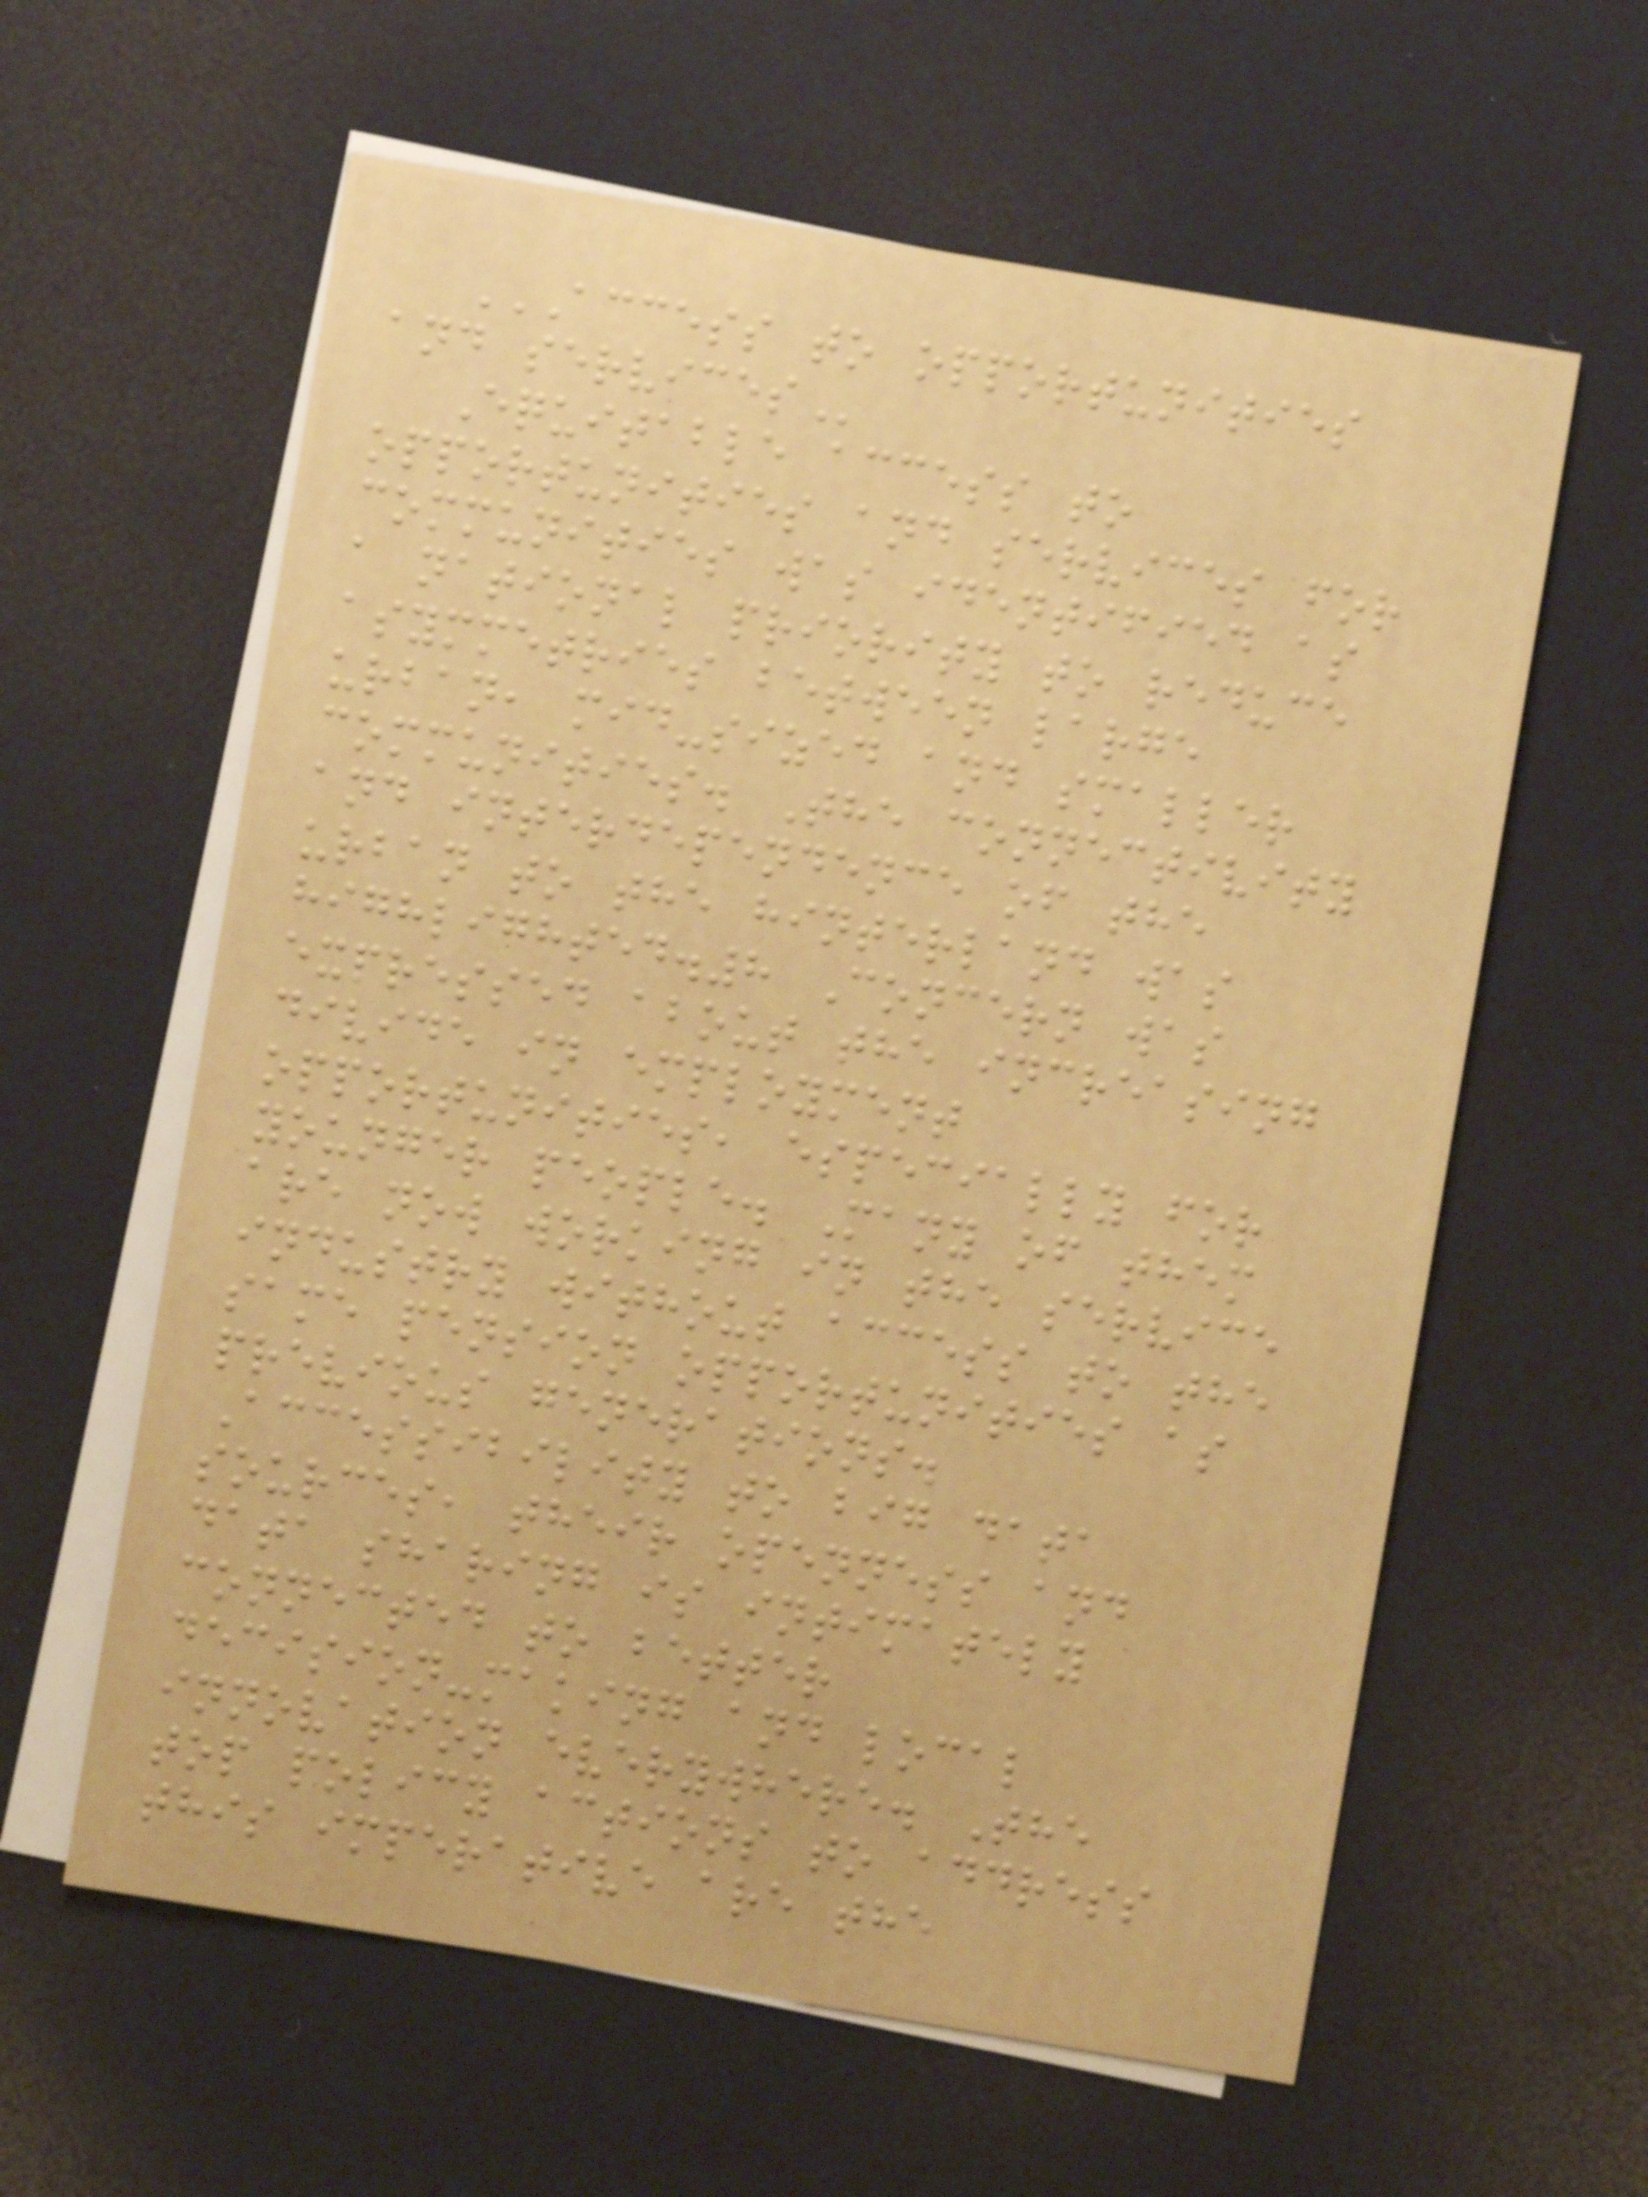ACCESS TO OPPORTUNITIES
AND SERVICES
Equitable access to
opportunities and services for
communities was identified as
a national priority to reduce
asymmetries between large
urban, mid-sized and smaller
communities. The connectivity
and interdependence of the
urban to the hinterland was
highlighted.8 Concern was
expressed about the increasing
divide in employment
opportunities, especially for
younger people. Many of them
are now working in the service
industry without access to the
same pension opportunities as
previous generations.
Accessibility to big data
sources, their openness and
data sharing is intimately
connected to better
decision-making and local
innovation everywhere. The
top policy actions to address
this imperative are the
